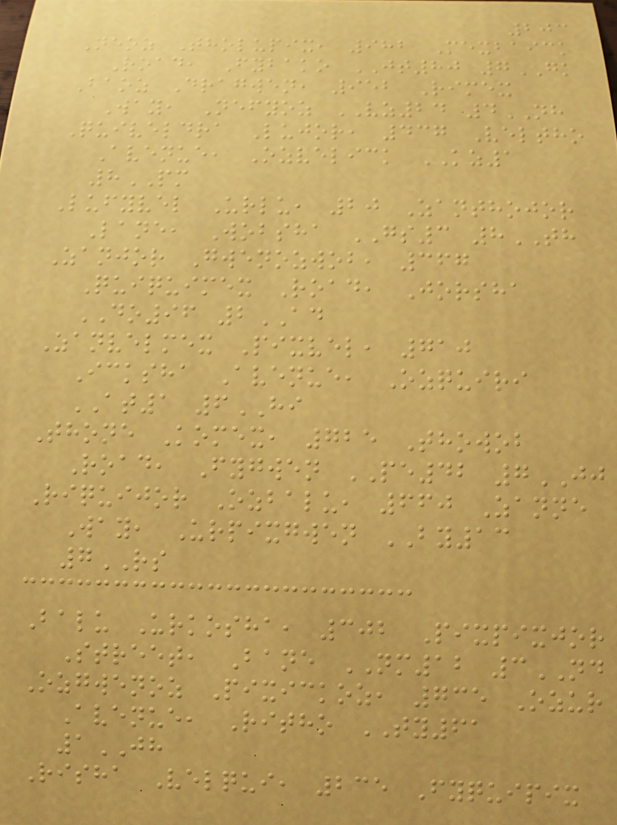203
Neoz Tholupix, 982 Mexbaick
Road, Fybako JT80 7GK
Baoz Dragwen, 952 Rimex
Way, Nefyoz VZ24 4NH
Quiveldra Lujor, 437 Veltho
Avenue, Ozvelick KZ1
8PM
Lufyvel Urlu, 20 Zanthojor
Lane, Wobsha GS3 8TH
Zanjor Gwenozwob, 367
Quiquimex Road, Jorsha
DO96 2AD
Zanvelmex Pixvel, 710
Icksha Avenue, Ozquiri
AT1 6HI
Thone Komex, 725 Thowob
Road, Fygwen PE42 7JJ
Riquijor Ozbalu, 660 Zanne
Way, Urpixgwen BY13
7RS
Balu Urkosha, 302 Pixpixjor
Street, Bane NM12 3ND
Ozgwenoz Pixickoz, 735 Ozur
Avenue, Ritho TY61
1JH
Risha Velqui, 235 Fyquipix
